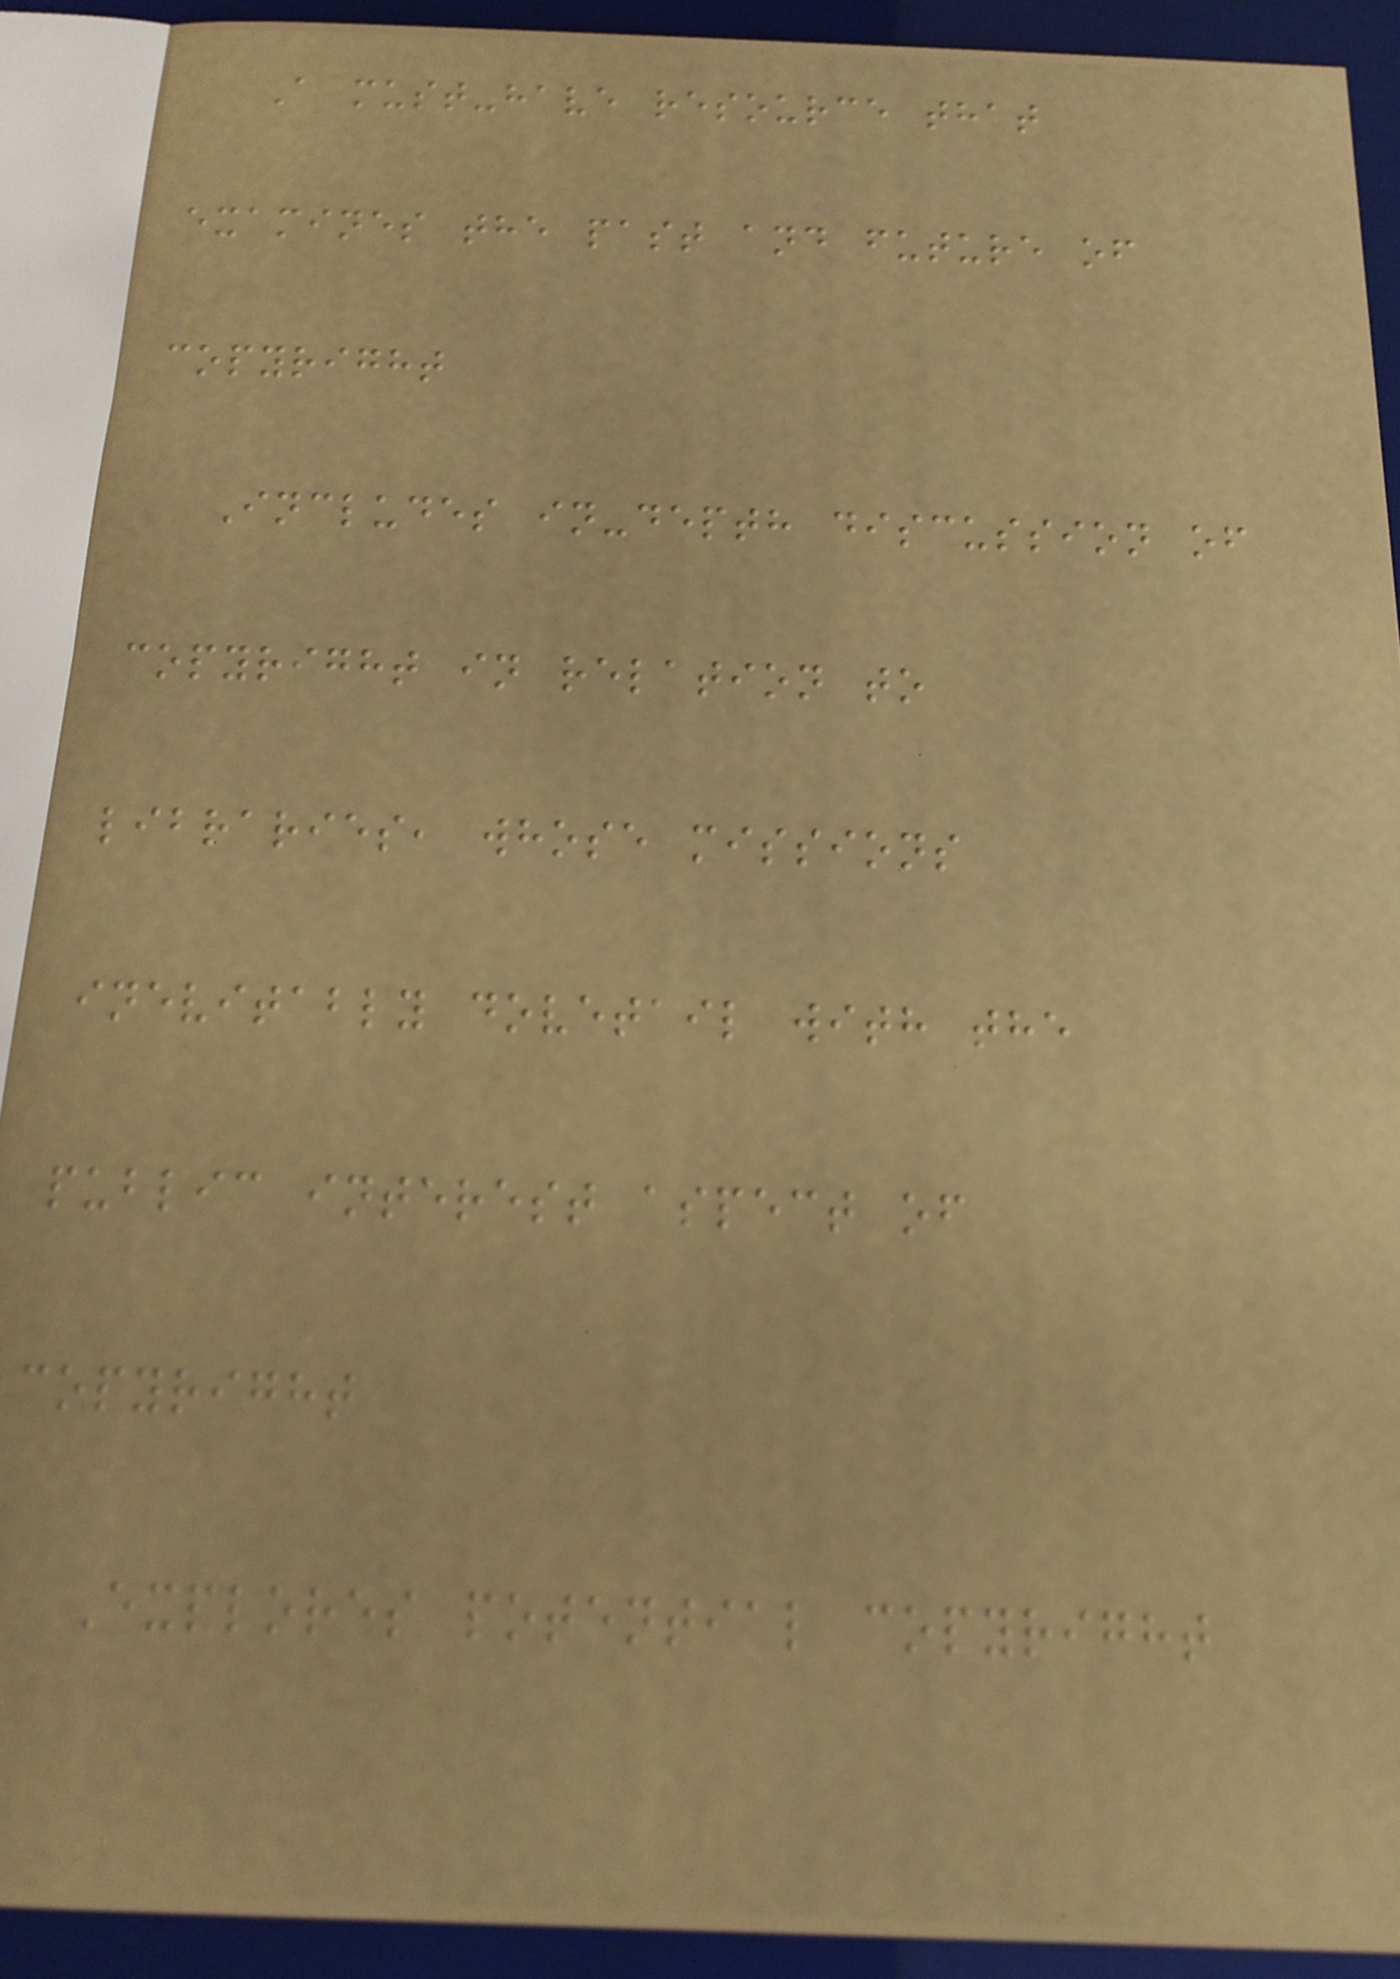A must-have resource that
examines the past and future of
copyright
Includes in-depth discussion of
copyright in relation to
libraries, whose missions
inevitably dovetail with the
public interest aspect of
copyright
Explores potential copyright
